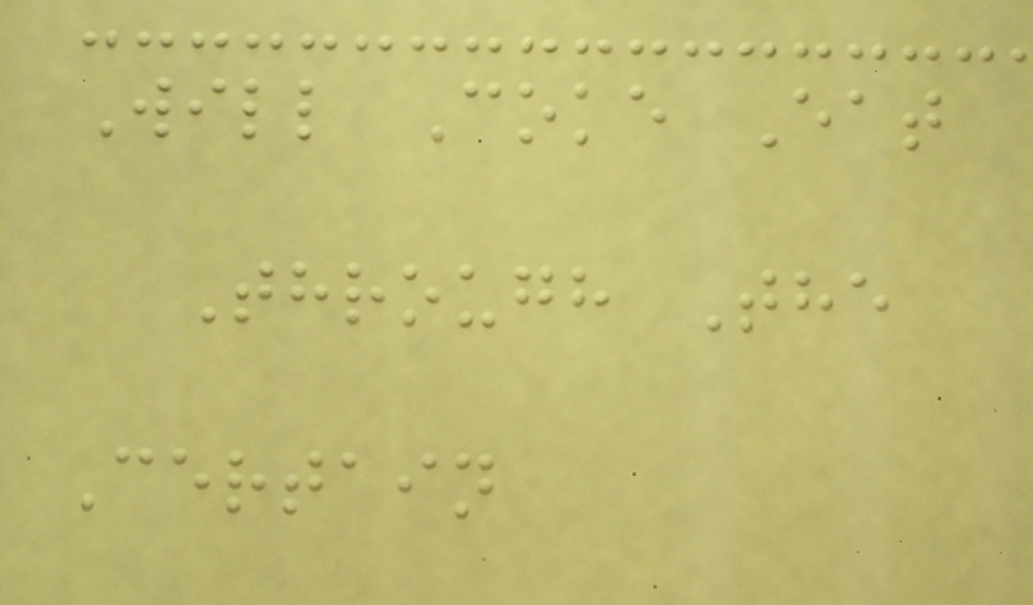Will Coke Eat
Through The
Certain
